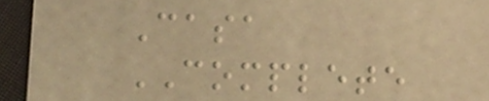Casa
COMPLETE
